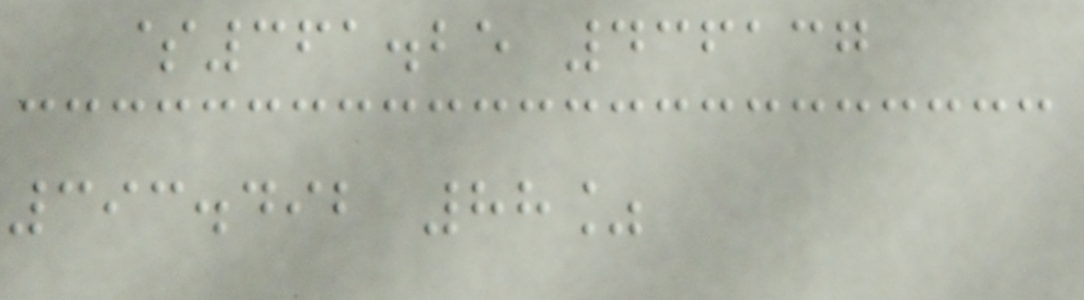$361.25 436137
393.492 88%
